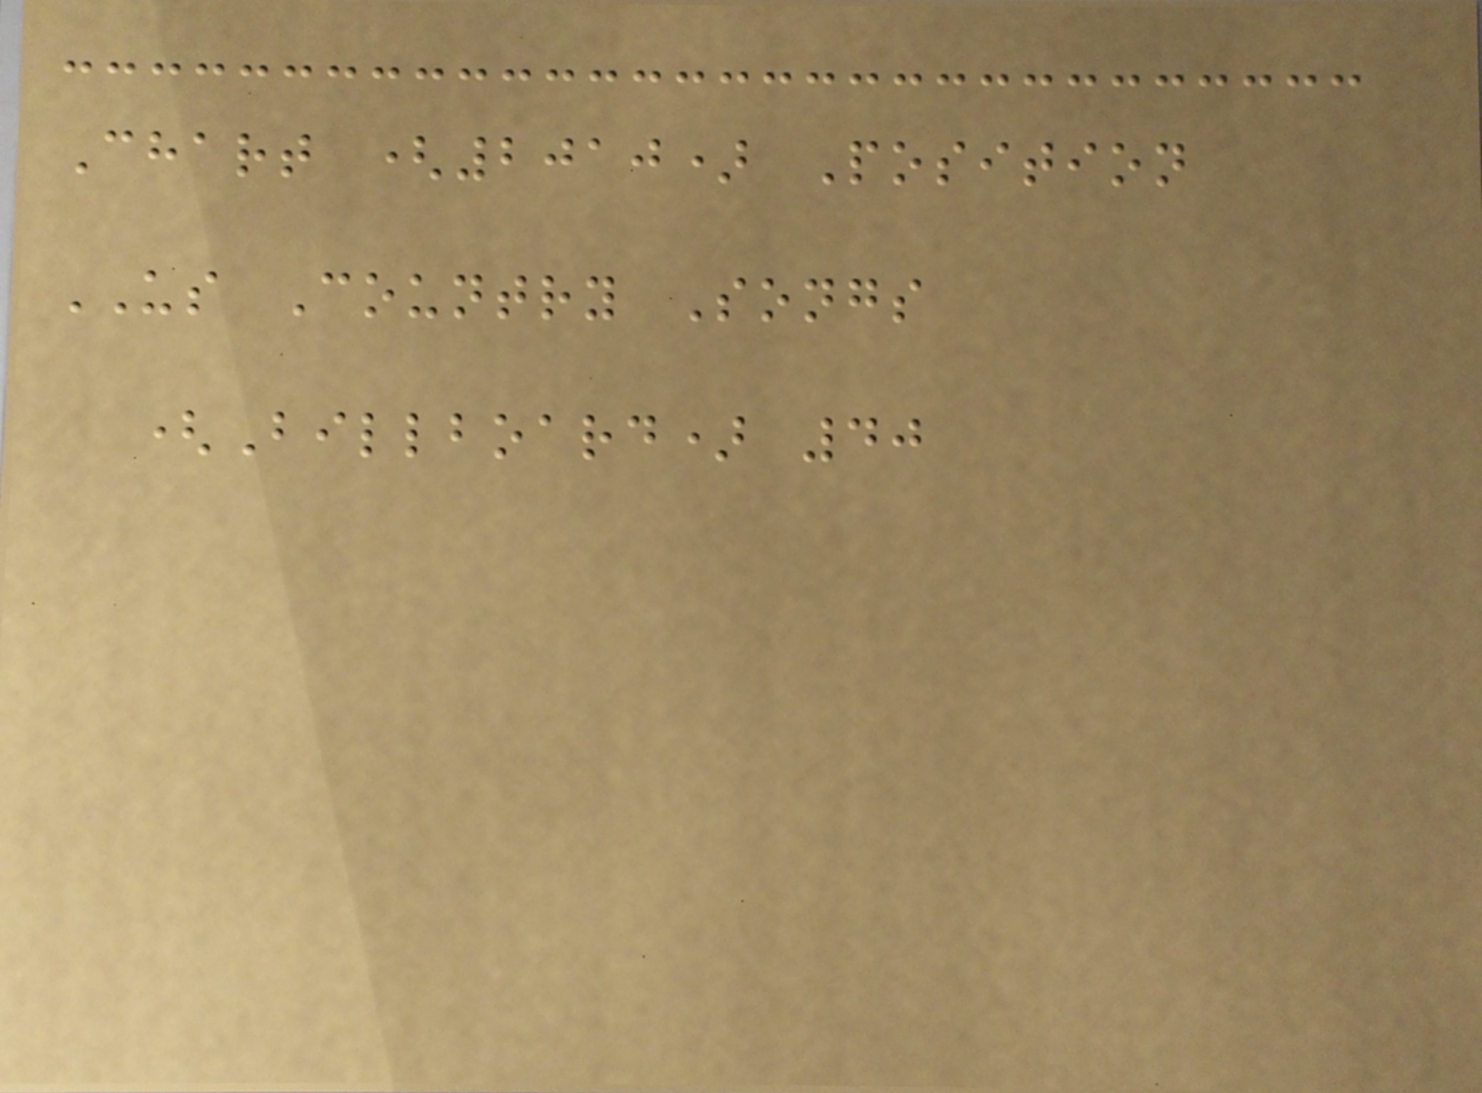Chart (2010) Position
US Country Songs
(Billboard) 40
